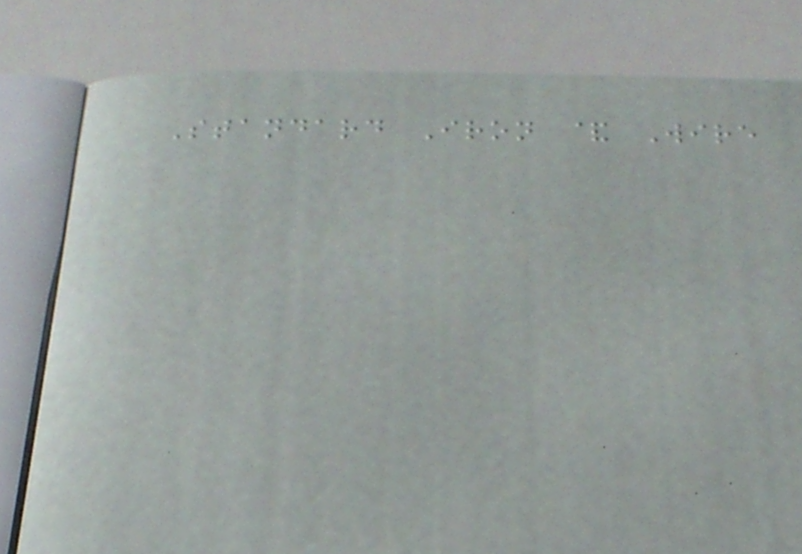Standard Iron & Wire
